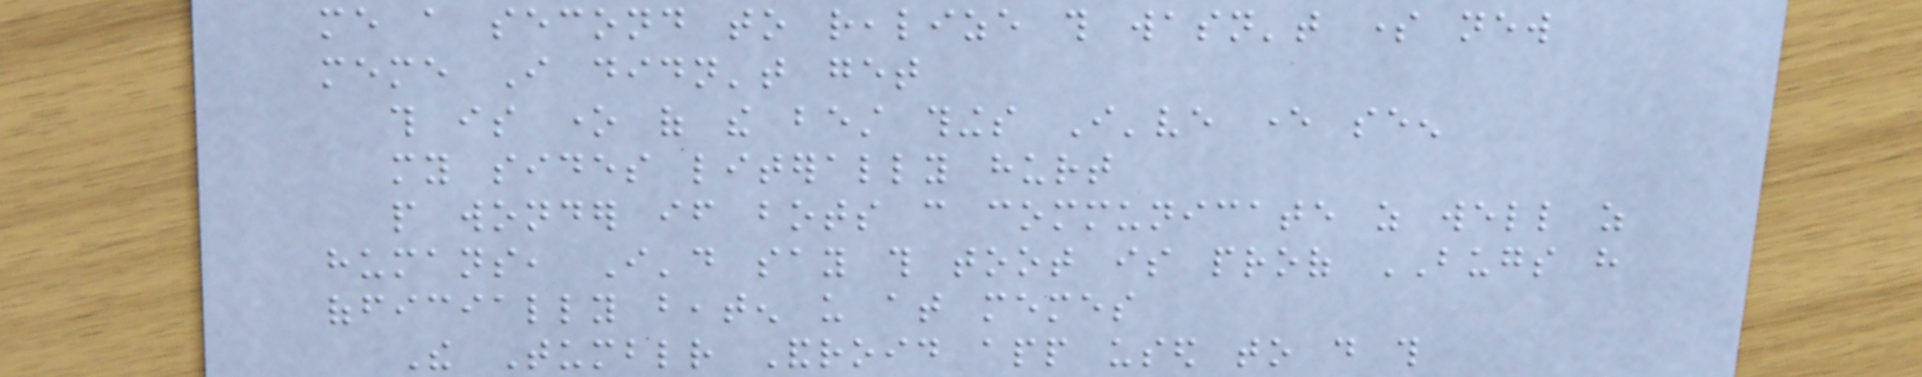me a second to realize this wasn't some new
meme I didn't get
this is one of the best things I've ever seen
my sides literally hurt
people wonder if bots can communicate as well as
humans, I'd say this toot is proof BUGS have
officially beaten us at memes
The Tumblr Android app used to do this
